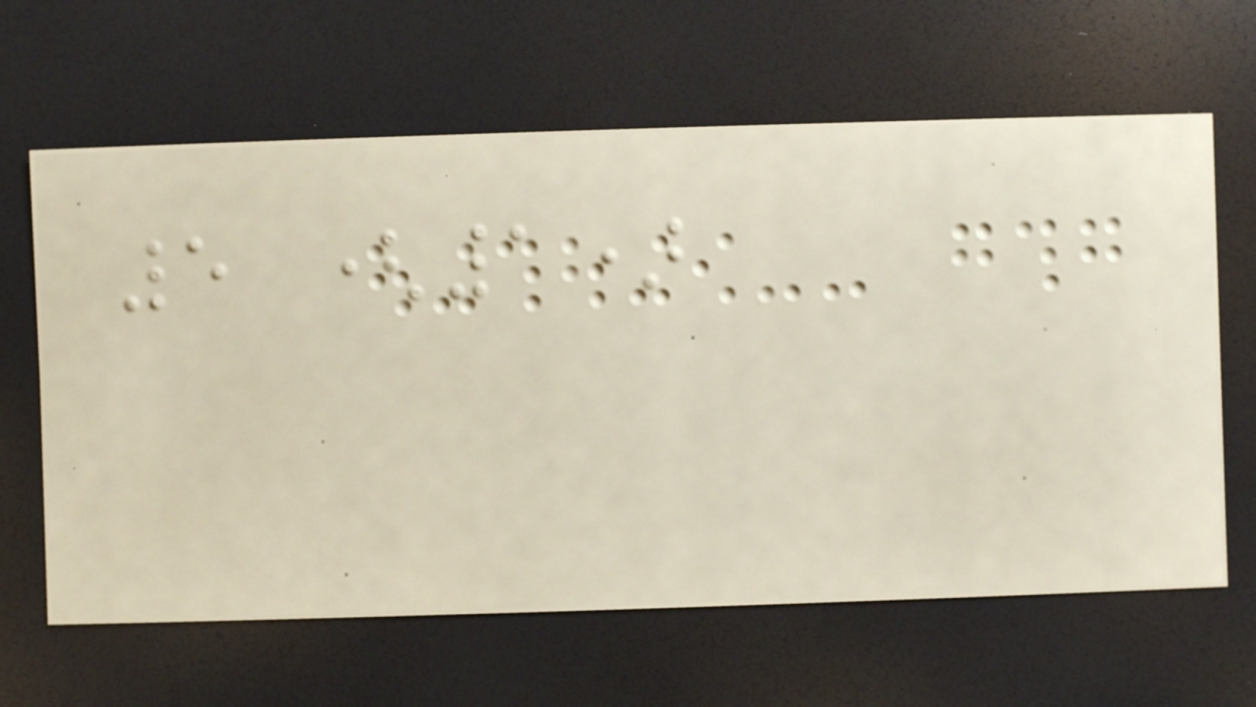5 (1)
